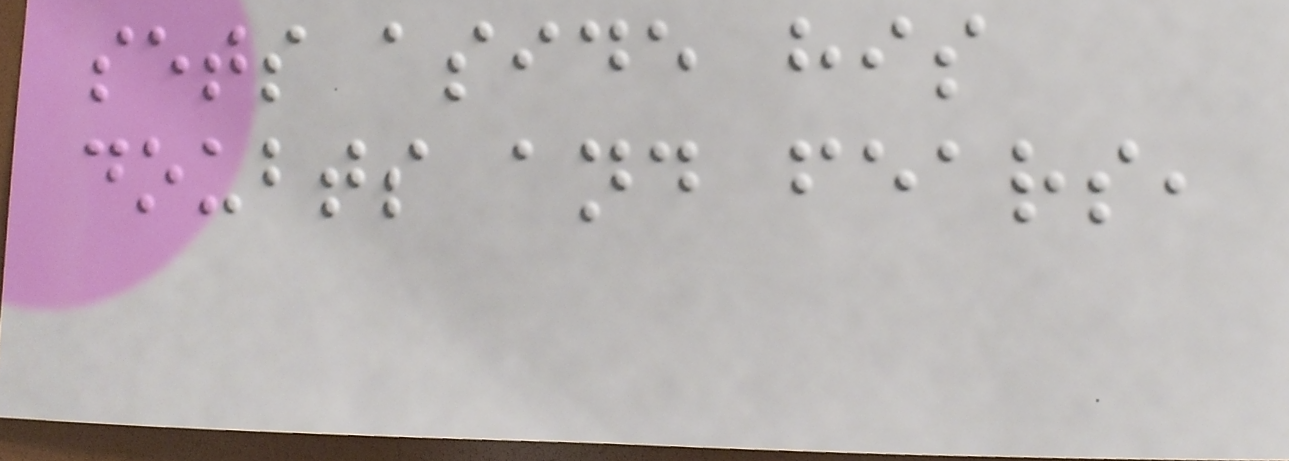sets aside his
doubts and fears,
